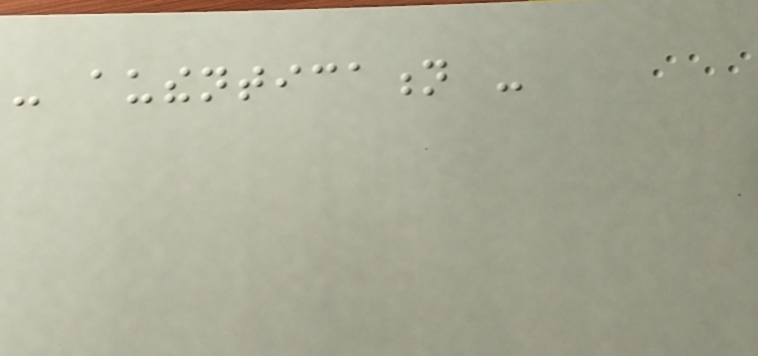- authentication -
